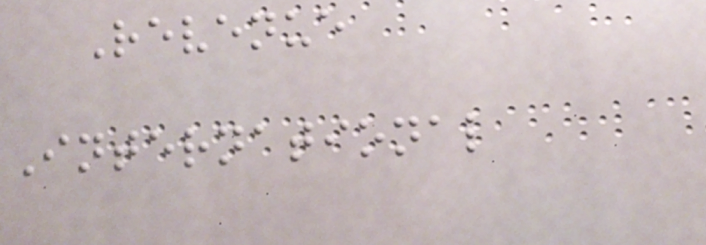Revenue
International
